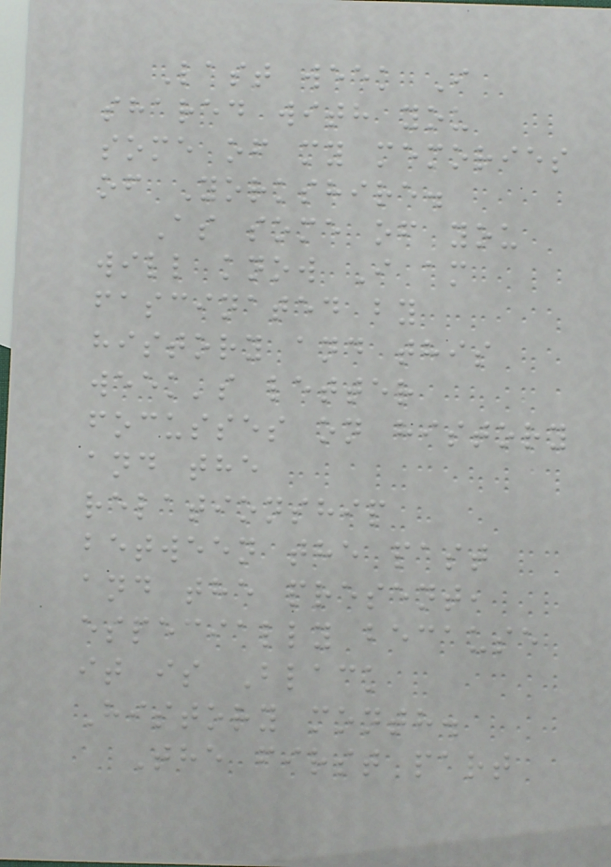Last week I
shared with you
some of my memories
of Yorkshire.
As some of you
will know I am
fascinated by
history and this
week's letter
focusses on history
and the
relationship
between the past
and the present,
especially because
it is Black
History month.
The first part
